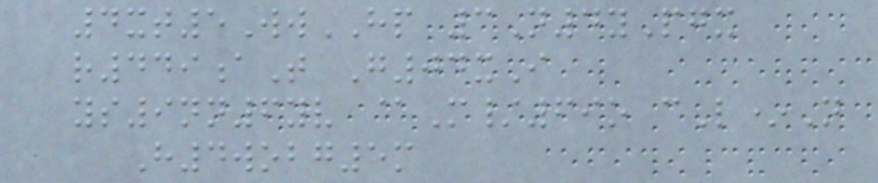4xt5WwHP 3N4yPgx
r449aT G04xI
ys9nn6yv @M/69o cL*N
H4wobg5m
